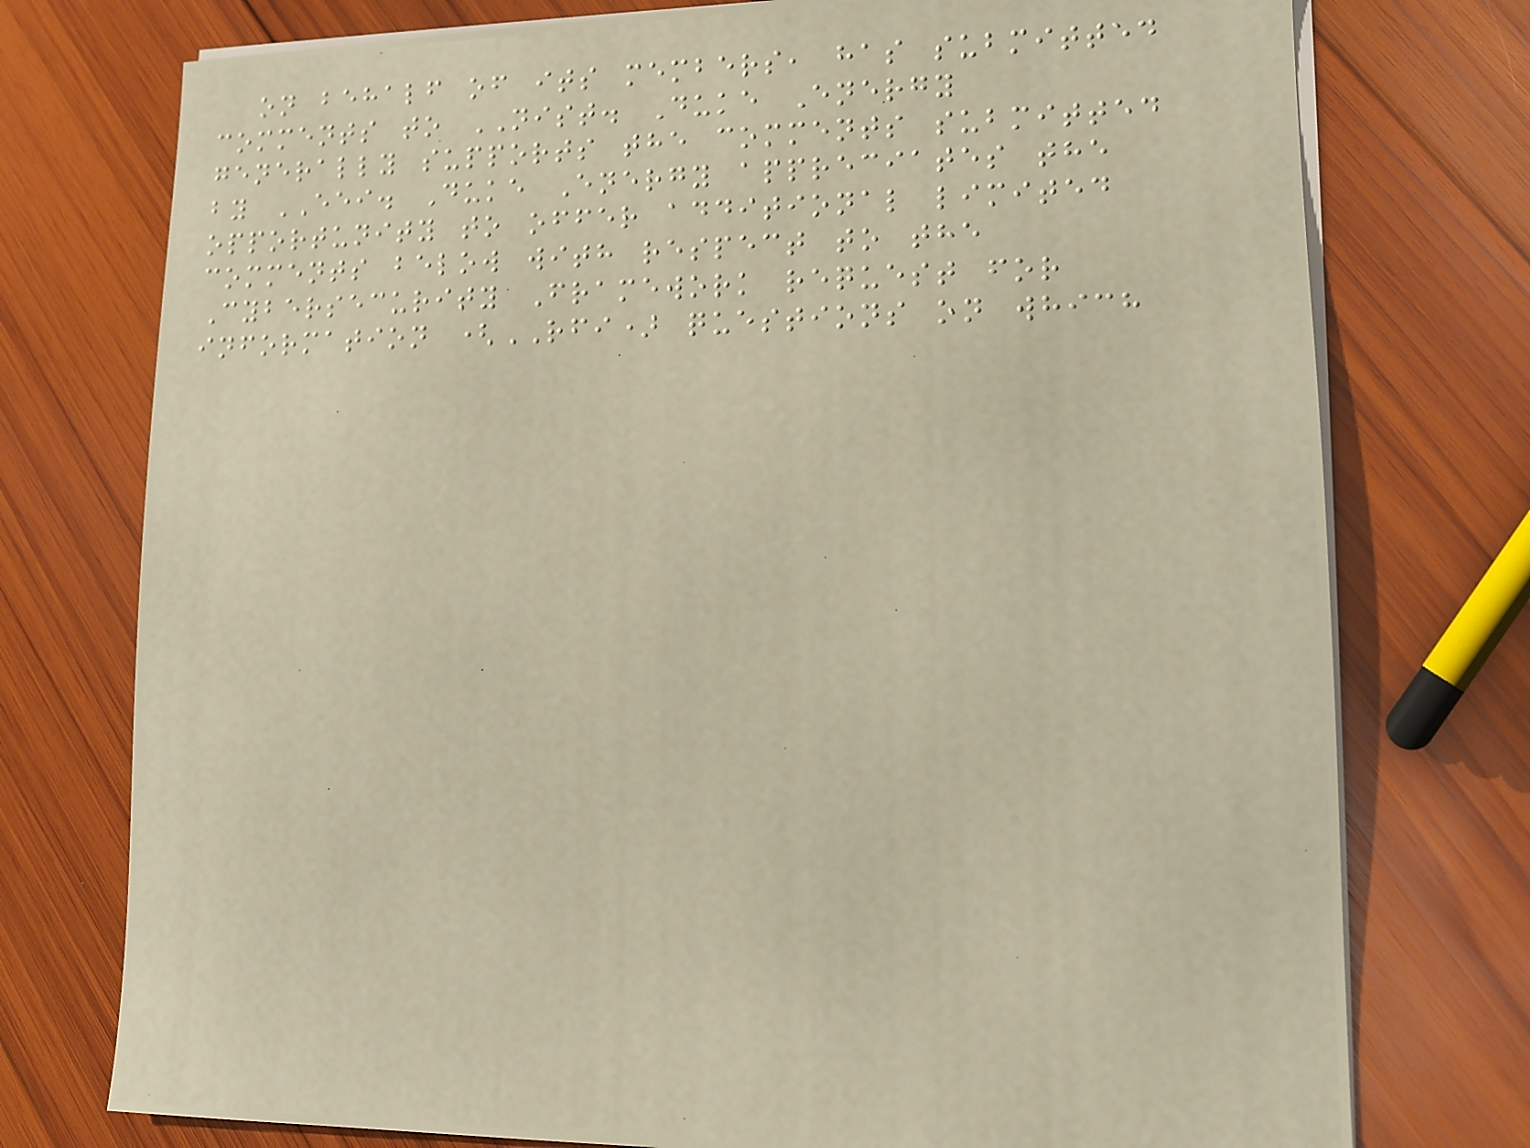on behalf of its members, has submitted
comments to NIST. Duke Energy
generally supports the comments submitted
by EEI. Duke Energy appreciates the
opportunity to offer additional limited
comments below with respect to the
Cybersecurity Framework request for
information (RFI) questions on which
